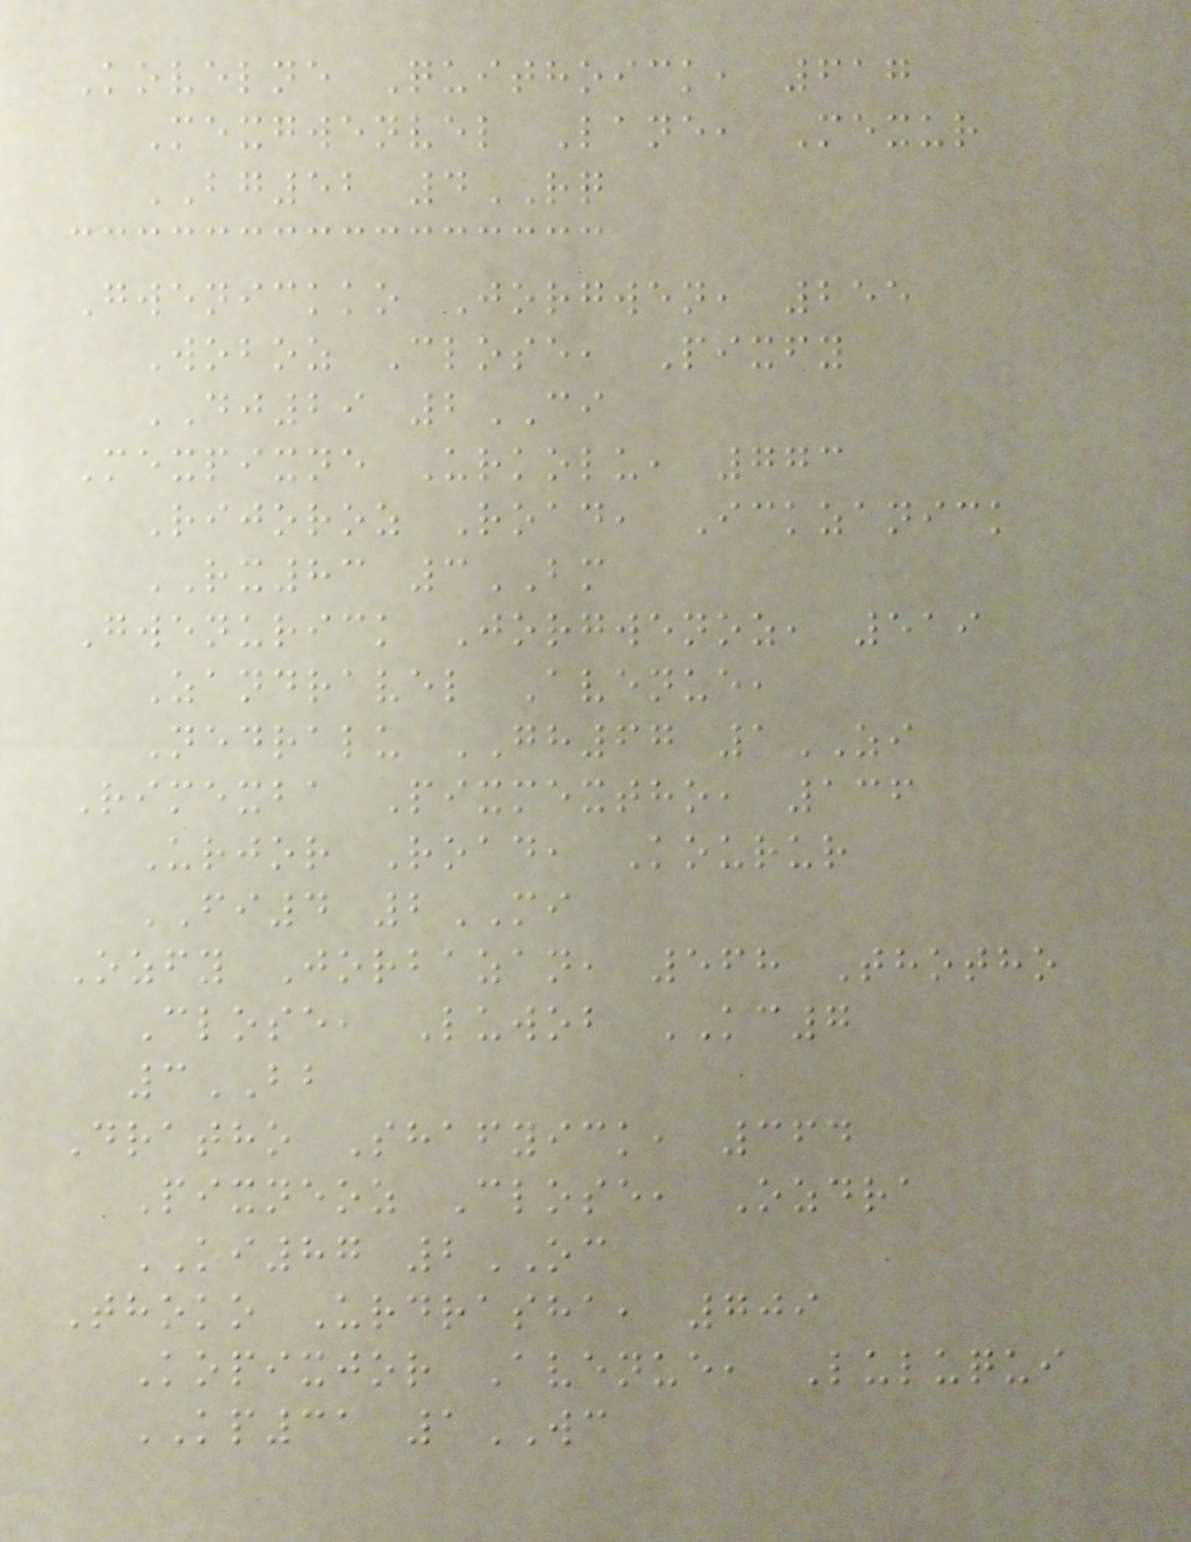Kovelne Quithoick, 617
Mexgwenvel Lane, Mexur
BG52 4RQ
Gwenickko Jorgwen, 255
Woboz Close, Pixfy
DJ29 2CI
Mexpixne Urkolu, 773
Rijoroz Road, Ickzanick
RX83 3BM
Gwenurick Jorgwenoz, 519
Zandravel Avenue,
Nedralu GH67 1ZI
Rimexba Pixmextho, 136
Urjor Road, Kourur
FI4 2MI
Ozfy Jorbazan, 568 Thotho
Close, Luwob KC7
3BB
Dratho Shafyick, 364
Pixneoz Close, Ozdra
KI87 2OC
Thoko Urdrasha, 709
Kopixjor Avenue, Luluqui
KP31 1WC
